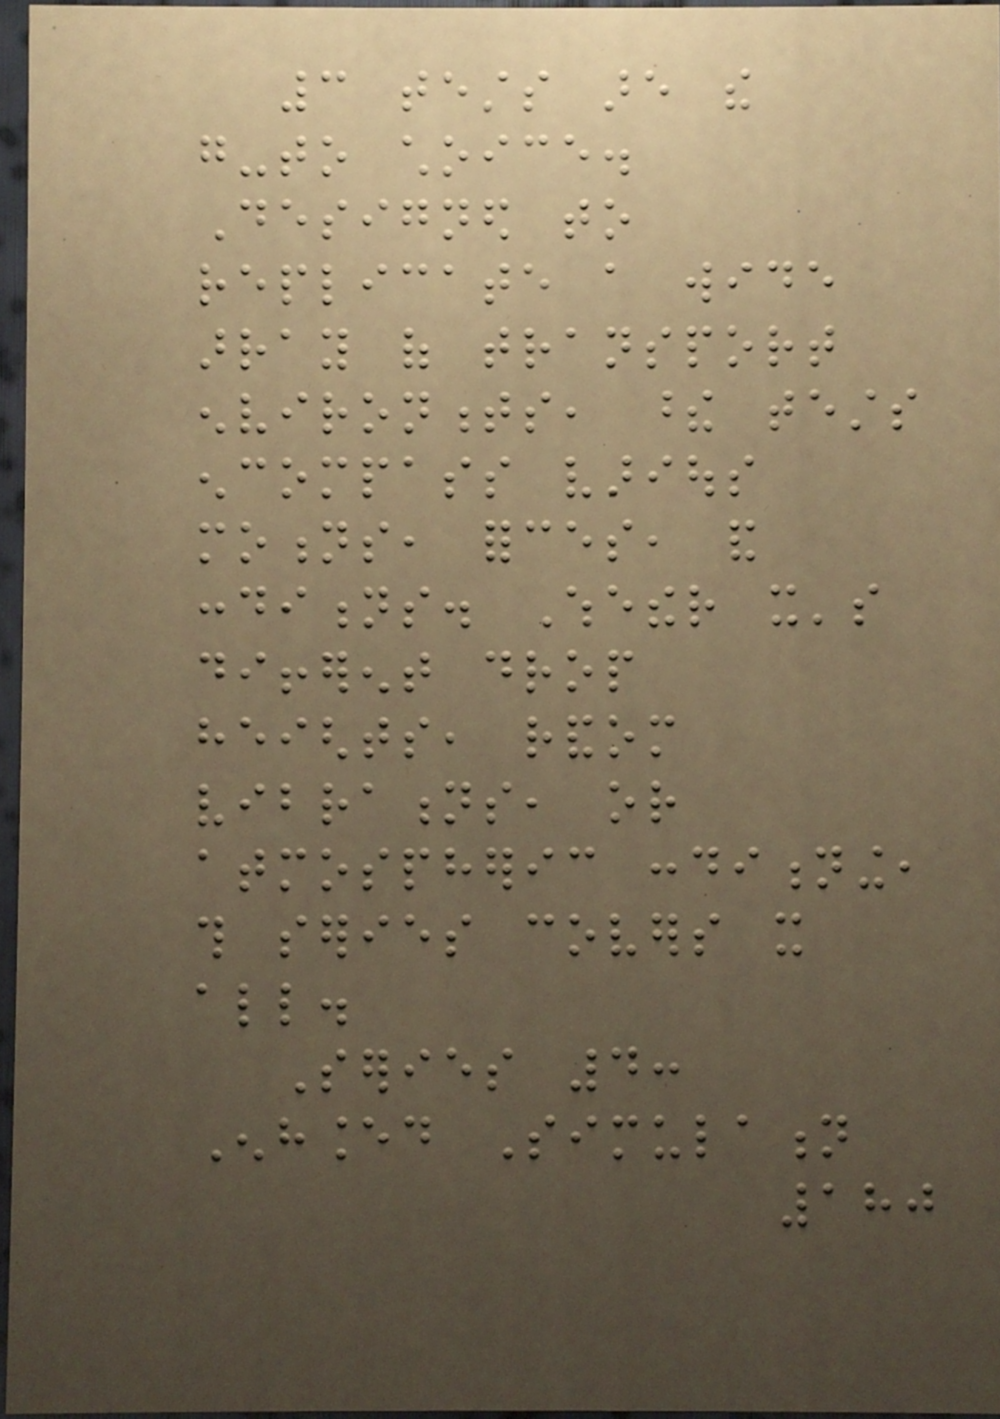3 tests are the
go-to choice.
Designed to
replicate a wide
array of transport
environments, these tests
encompass various
motions, forces, and
conditions. Whether it's
different drop
heights, random
vibrations, or
atmospheric conditioning,
this series covers it
all.
Series 4:
Enhanced Simulation
180
